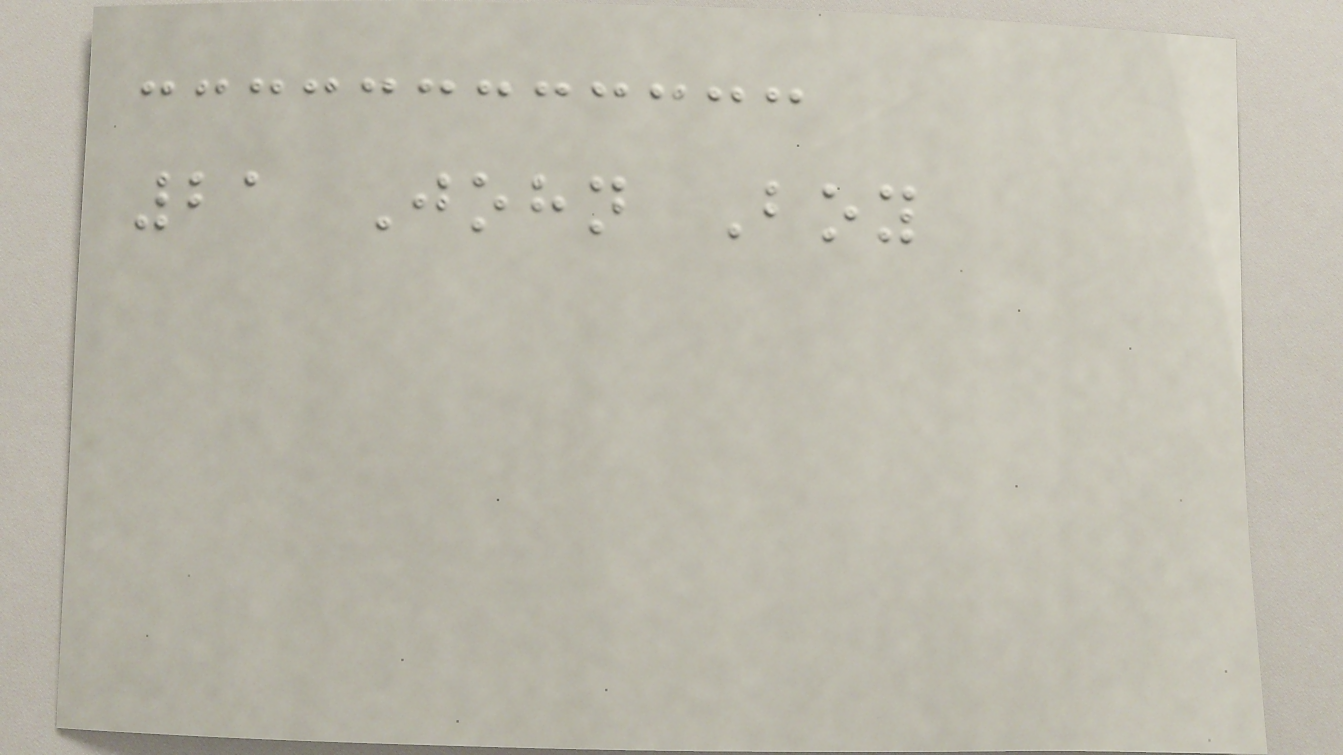21 John Boy
